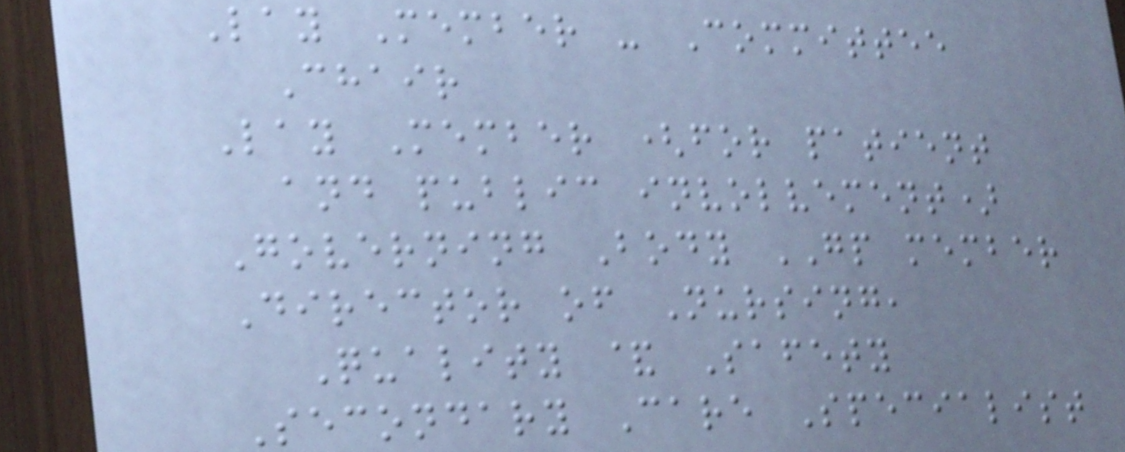Lay Member - Committee
Chair
Lay Member (for patient
and public involvement)
Governing Body GP member
Director of Nursing,
Quality & Safety
Secondary Care Specialist
